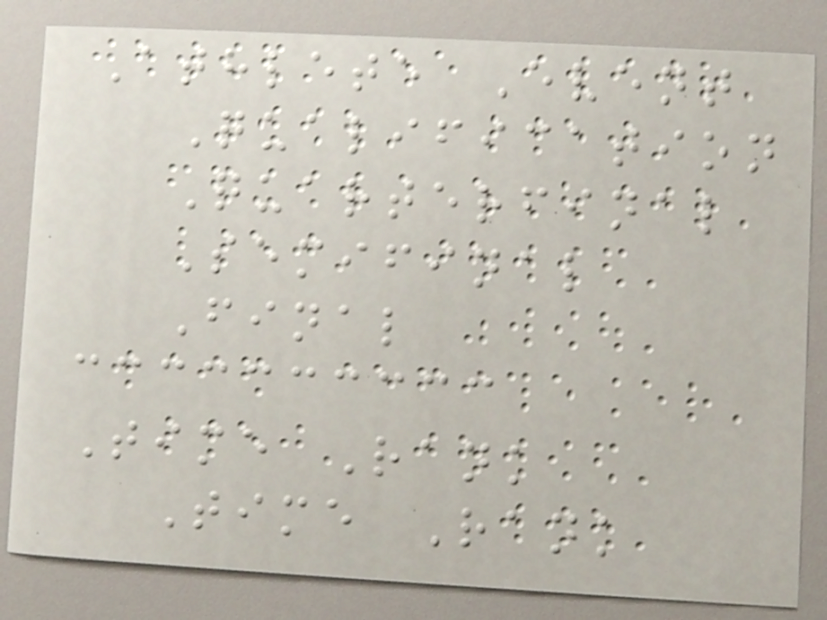Athlete Event
Qualification
Quarterfinal
Semifinal
Final
Time Rank
Time Rank
